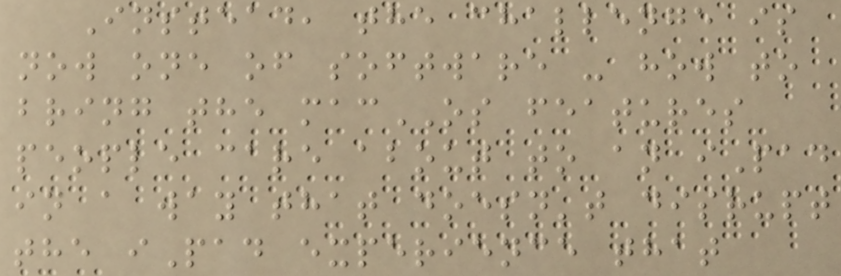Instead, the challenge is
now one of software - how to
bring the macOS features
people care about to an iPad
in a way that doesn't disrupt
the iPad experience that
